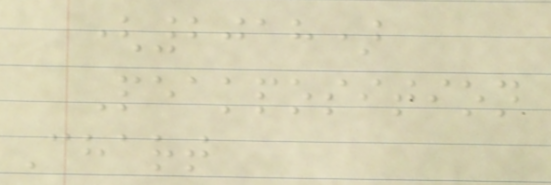(2018)
Peakposition
Chart
